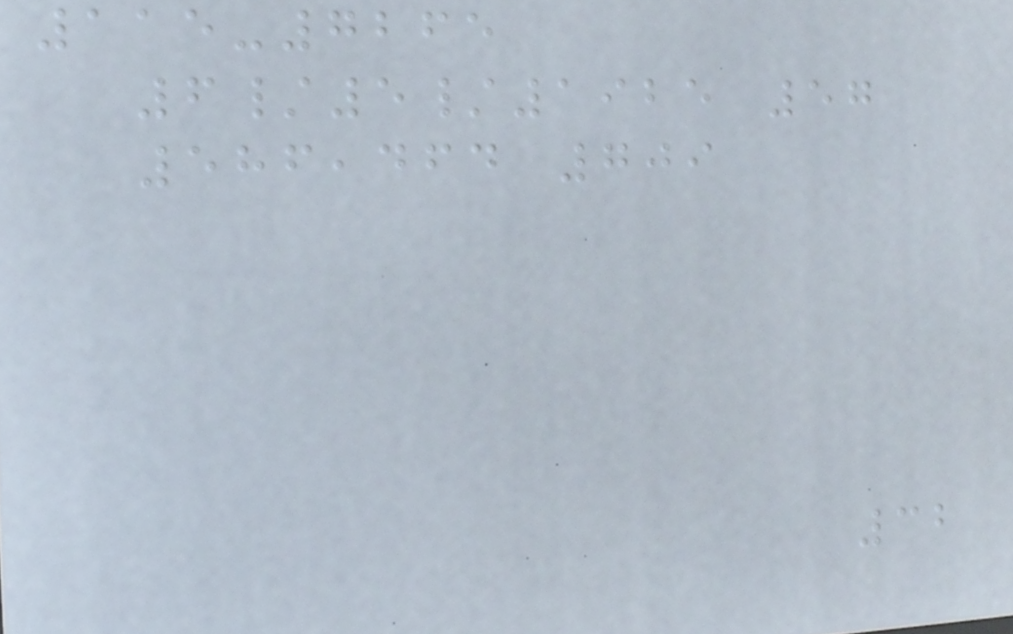115-7265
6/5/1925 57
586,464 709
32
